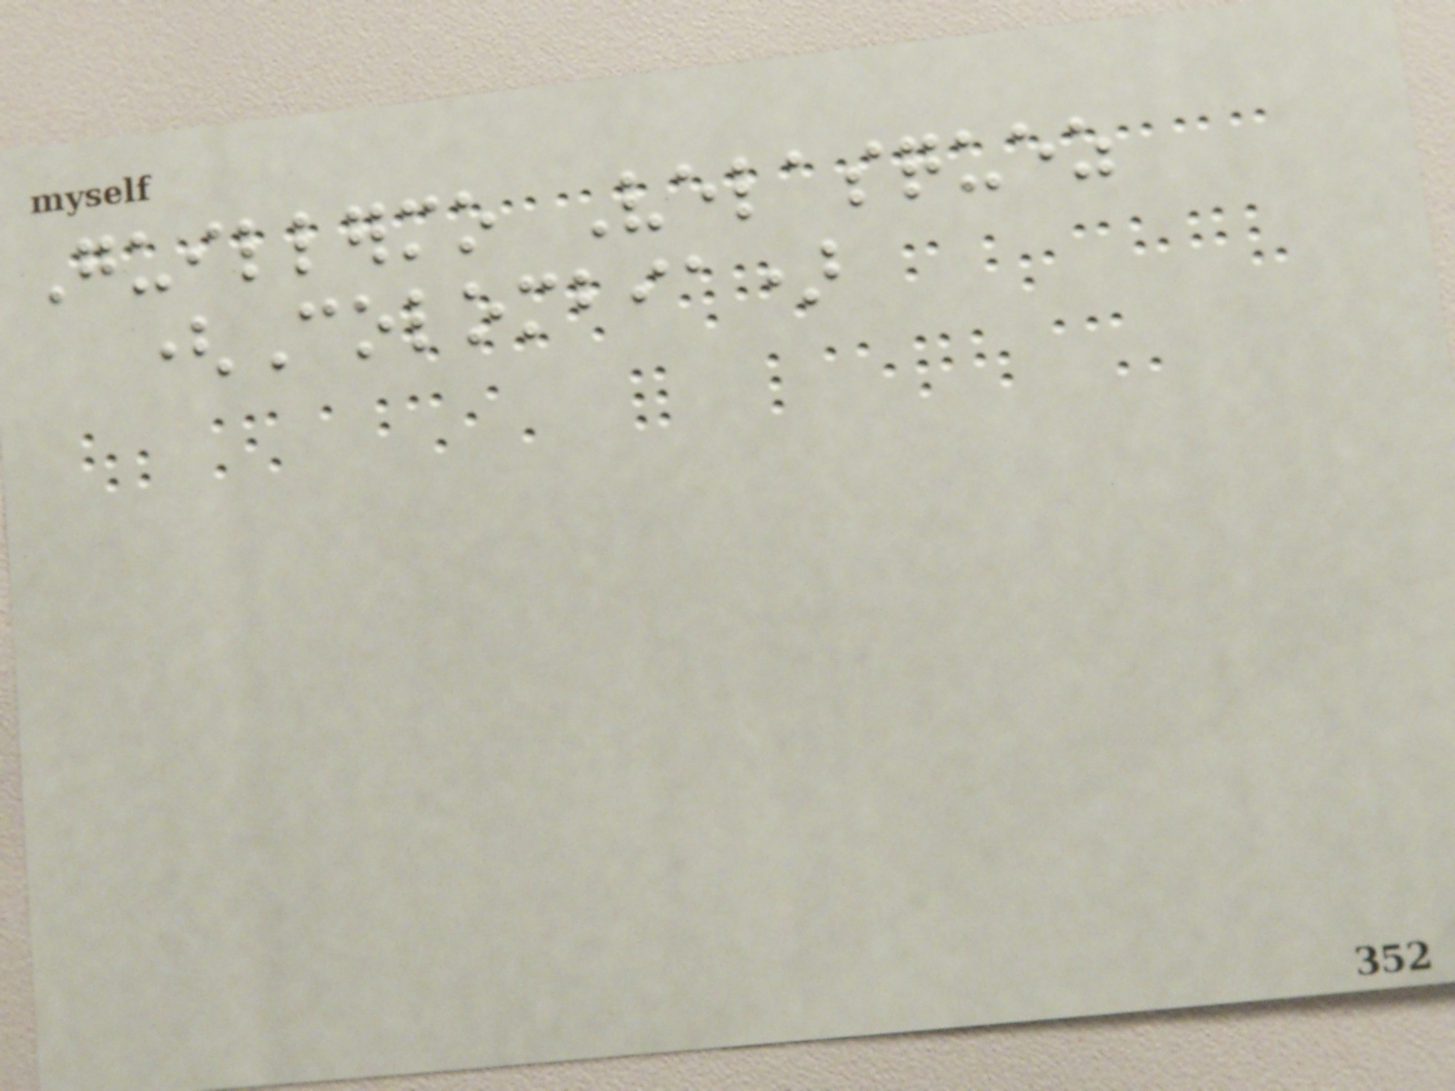Guillermo Velasquez
(Colombia)
